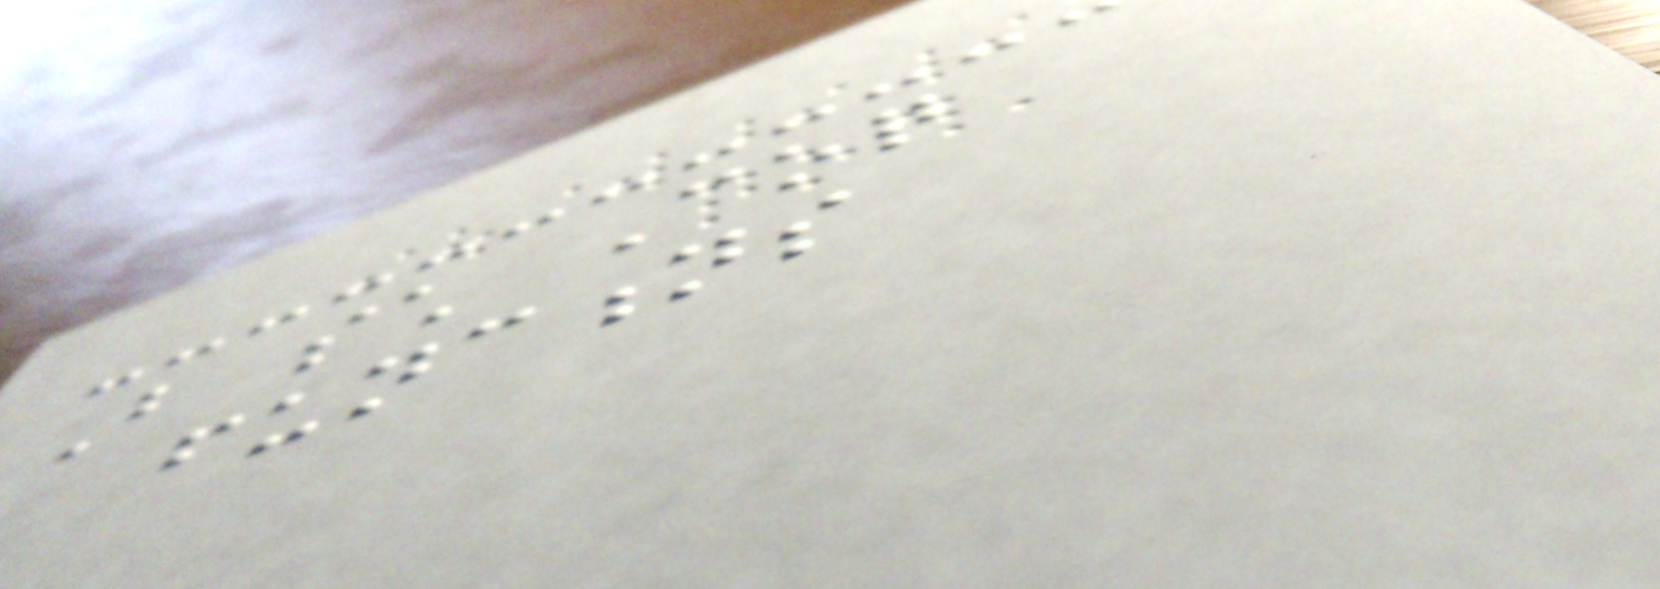But such Coq
functions
